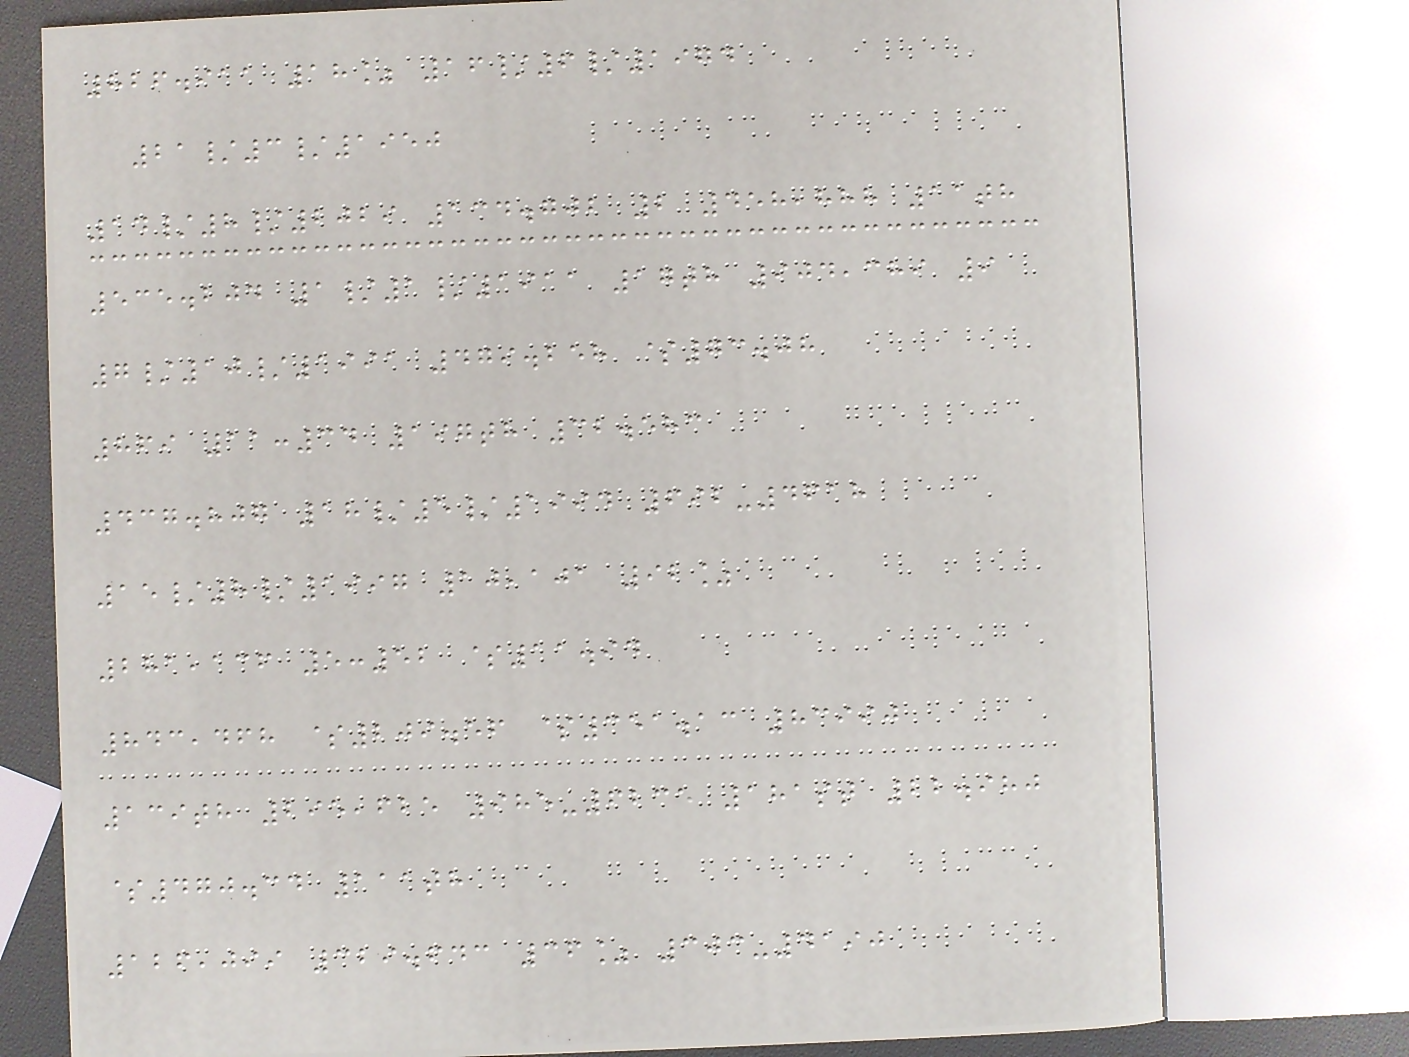826.911 18% 16/6/1974
21/3/1950
14/8/2029 134.702 2 458,888 11th
535.204 1/1/1911 17th 904,389 9
7/10/1991 479.258 $73.08
869 11:34 197th 32.583
437.807 18/5/1994 692-4618
15/8/1997 10,101 92%
281,136 5:52 $11.94
843,468 $209.56 $351.13 83990
139th 295,625 985-6235 181st 22.980
$470.34 111th
126,099 329.643 36% 303-4190
